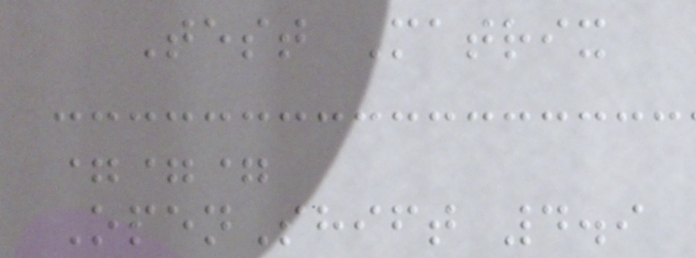Test Matrix
===
OpenShift 4.9
